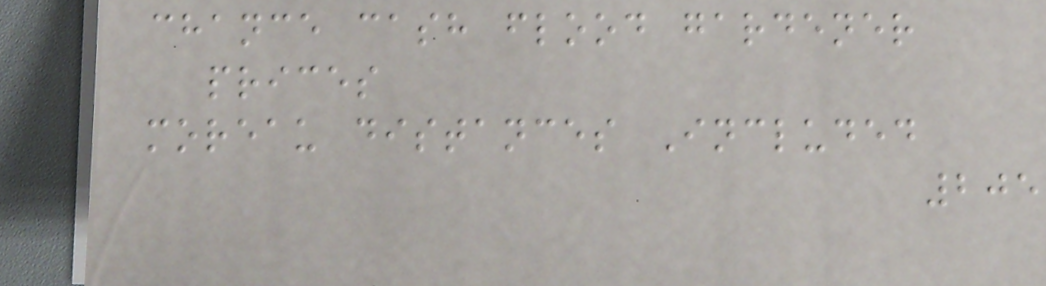chance cash flood gardener
prices
moreau distances Included
205
